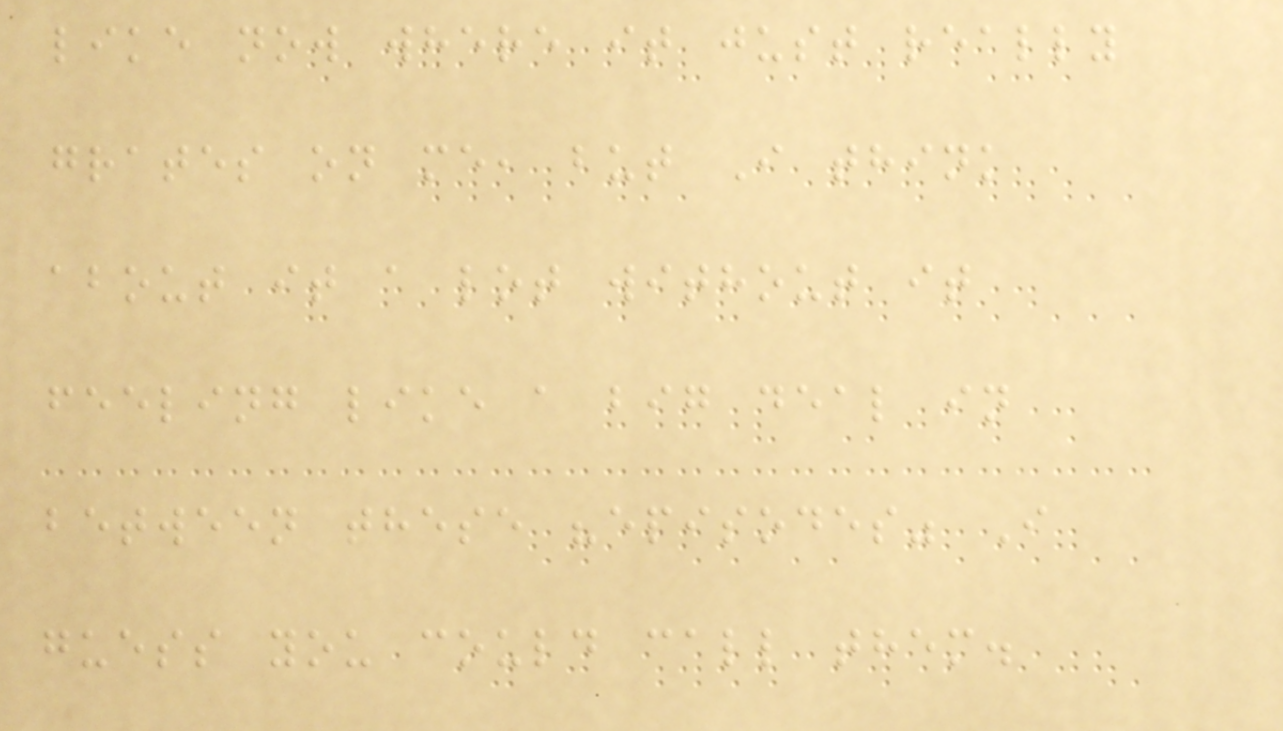like now where it just really
grates on me, but I think
about it a lot without it
feeling like a big deal in
between these "episodes" I
guess you could call them.
